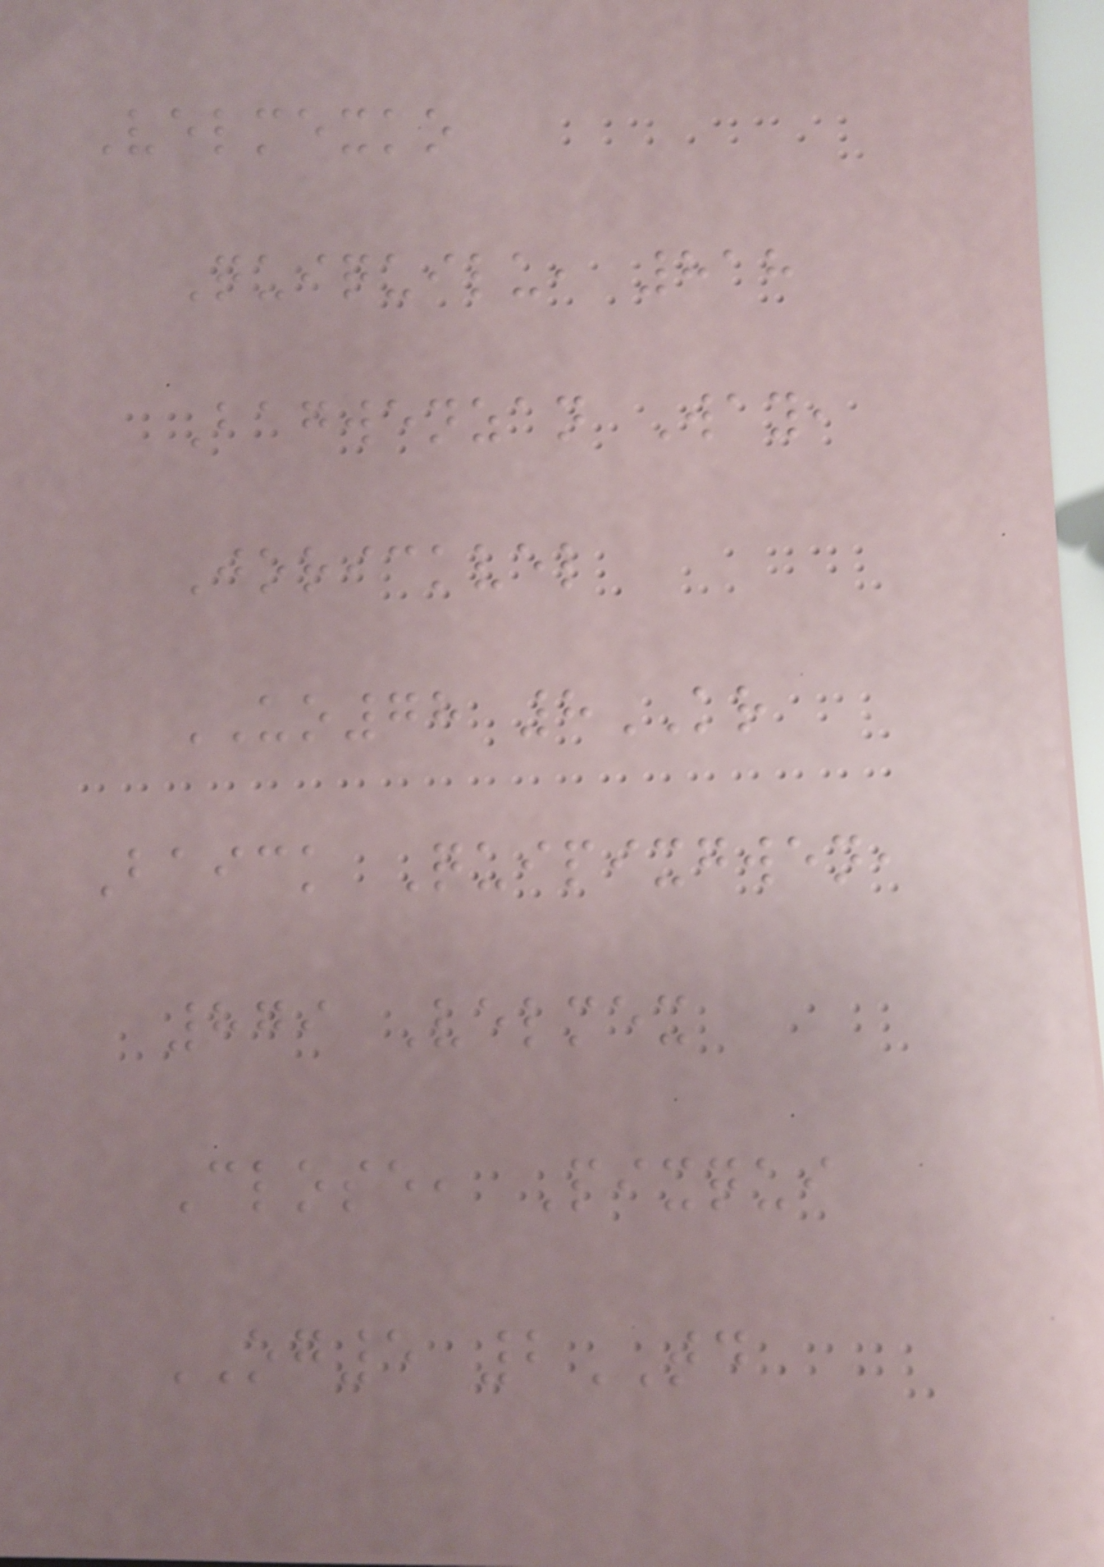Velmexko
Quiquilu, 818
Bagwenzan Way,
Jorickvel
UO78 8KR
Baick Quipixgwen,
879 Velmex
Close, Pixqui
OG5 2TD
